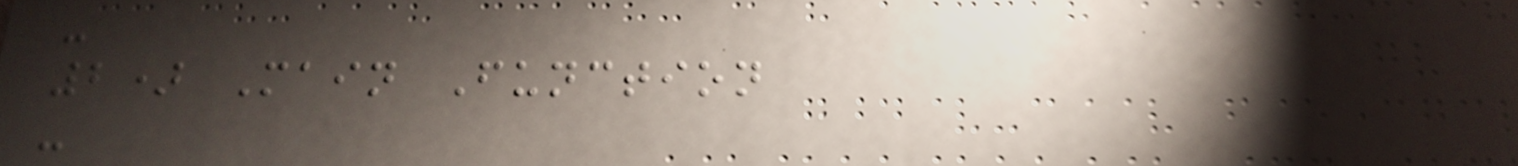-
2) Main Function
-
